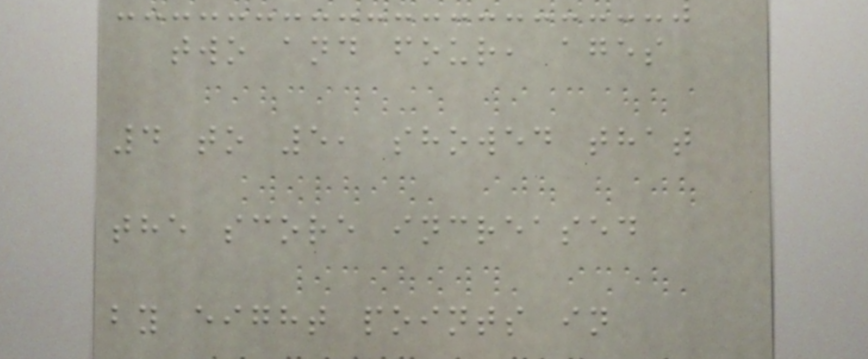two and four, ages
4 to 5, showed that
the score increased
by eight points in
